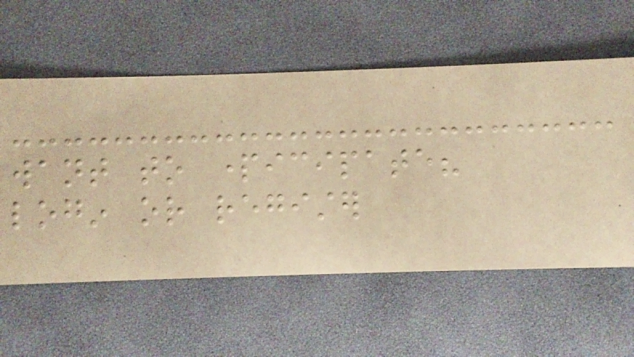want to participate?
login or register
